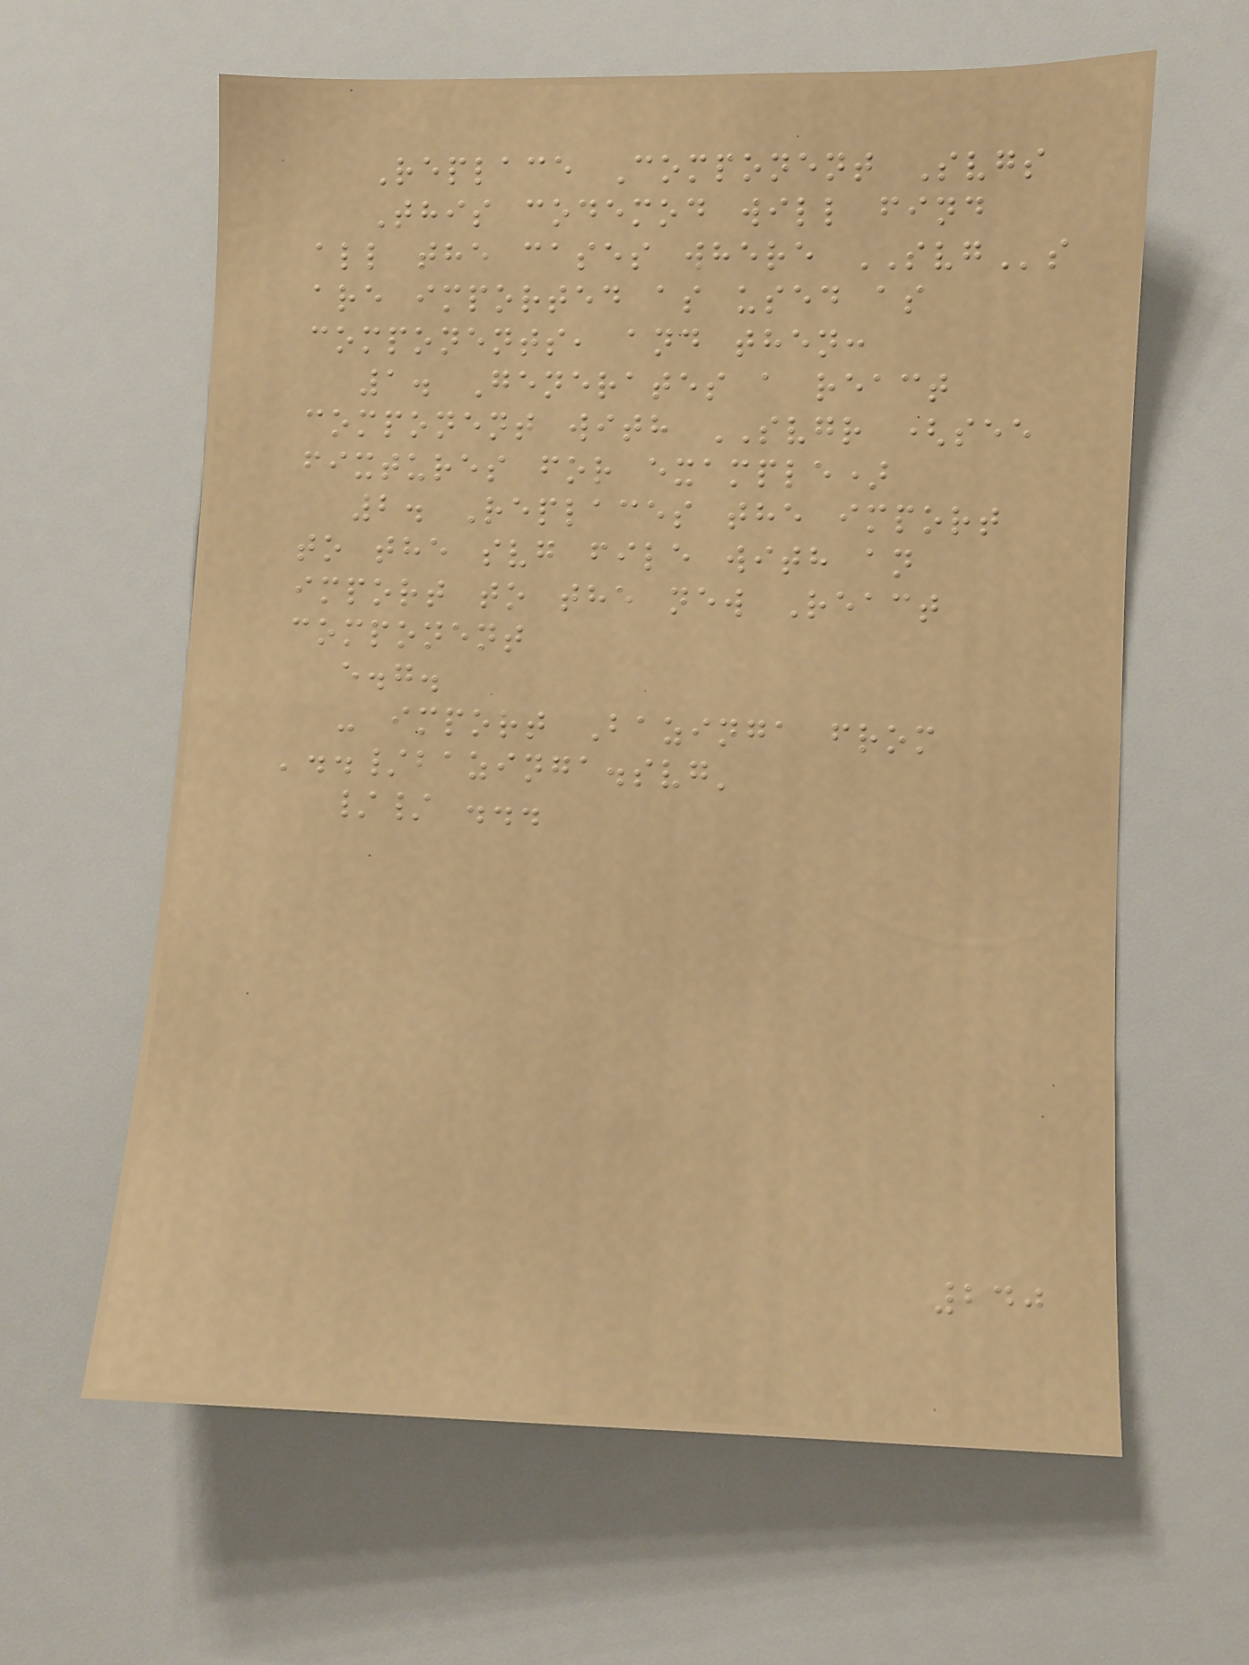Replace Component Svgs
This codemod will find
all the cases where SVGs
are imported as used as
components, and then:
1. Generates a react
component with SVGR (see
fixtures for example)
2. Replaces the import
to the svg file with an
import to the new React
component
e.g.
- import Bazinga from
'../bazinga.svg'
// ...
240
